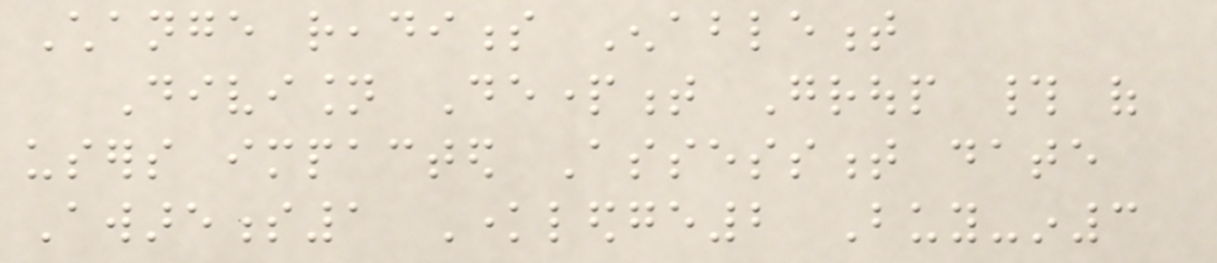Change readiness Enablement
Division Department Group # of
users impacted Assessment date
Awareness1 Knowledge2 Buy-in3
